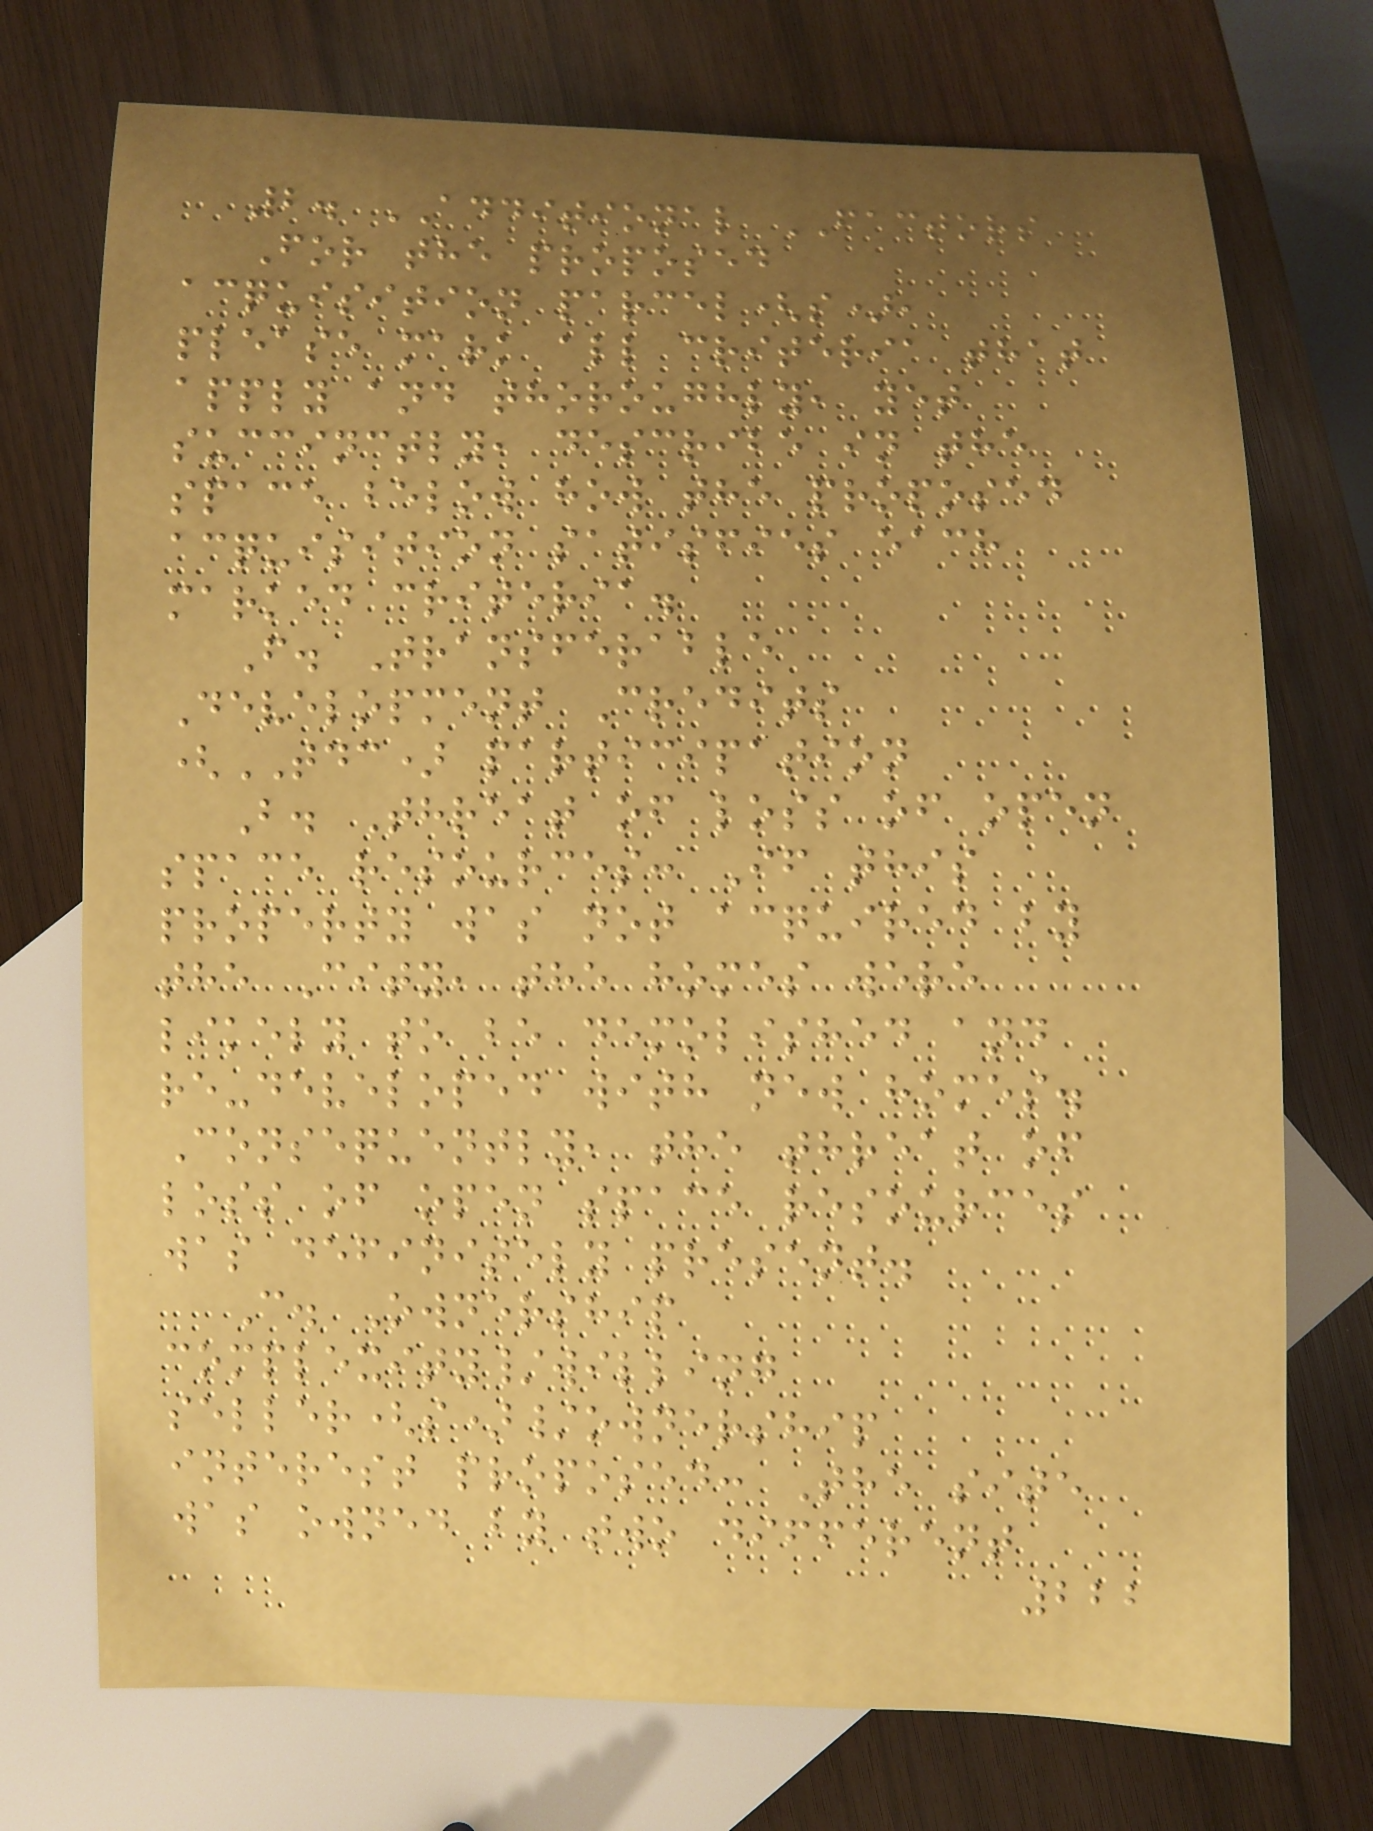2. ADDITIONAL FACTORS
For the proposed
acquisition parcel(s),
please mark all criteria that
apply and thoroughly, yet
succinctly, describe in the
space below how the proposed
acquisition satisfies each
marked criteria.
F. Transferable
Development Credits
(TDC) participation
B. Threat of loss of open
space resources: If this
property was not acquired by
the City, the homes were
likely to be demolished and
re-developed with new homes.
Consequently, the threat of
loss of open space resources
was definitely present.
C. Ownership
complexity/willing
seller(s)/ownership
interest proposed: The site
was owned by two different
222
